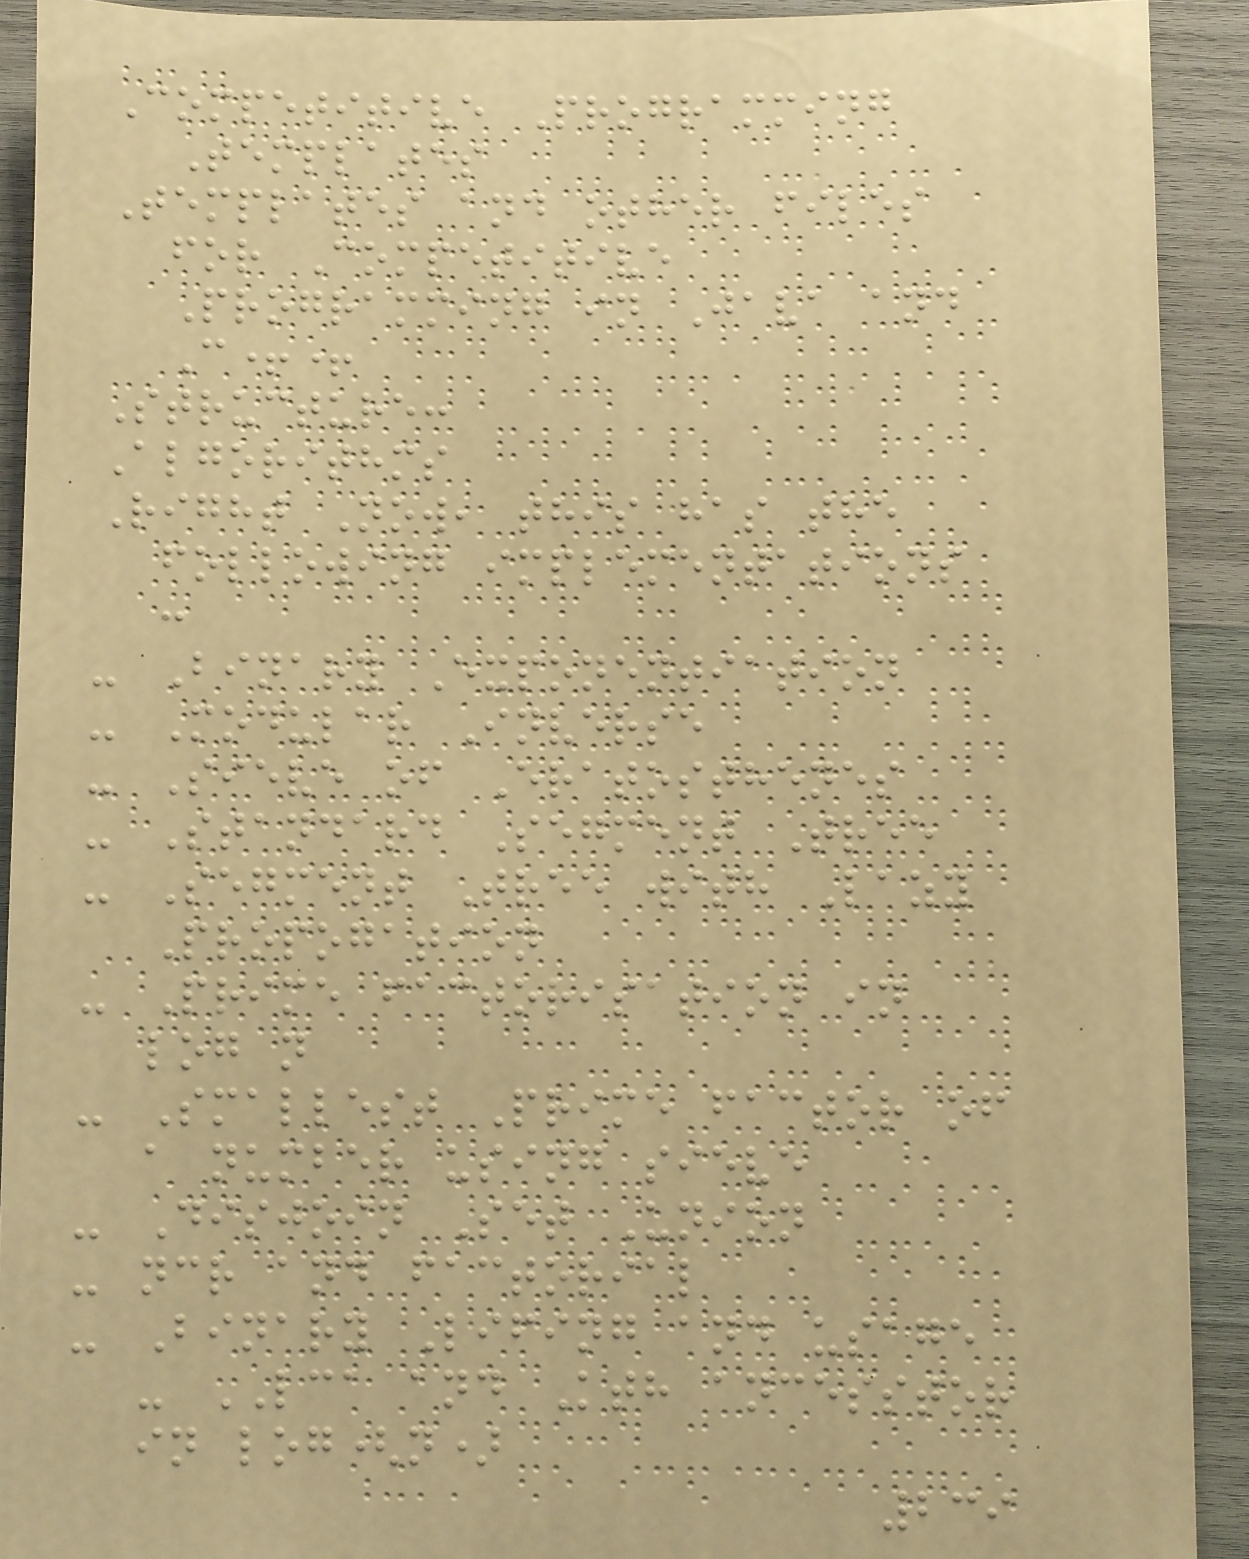Competitive Programming
Templates
Templates and other files
for Competitive
Programming in Java and
C++
Structure:
Algorithms
Right Now, this has the
following implementations
:
- Binary Exponentiation
- Modular Inverse
- Sieve of Eratosthenes
- Standard Segment Tree
- Segment Tree with Lazy
Propogation
- Prime factorisation in
log n
- Smallest Prime factor of
a number using sieve
- Disjoin Set Union
- ncr and factorial
- Binary Lifing and usage
- LCA and Kth ancesstor
in log(n)
239
